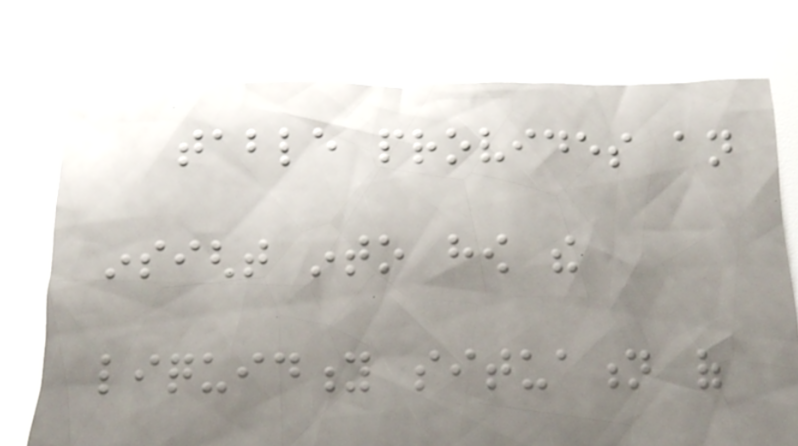table provides an
insight into how the
liquidity situation of
